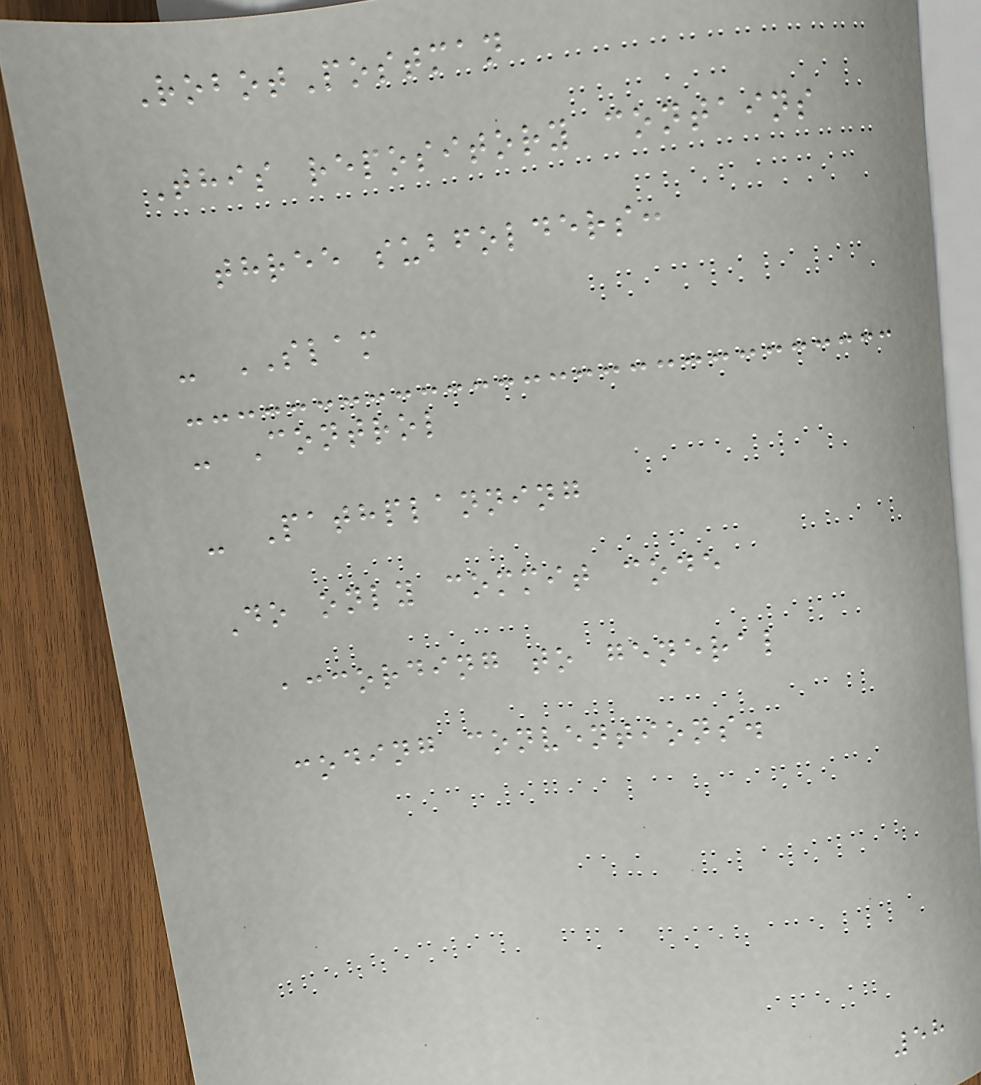RobotPostman
This repository contains
three subfolders:
- SLAM
- Control
- Pathplanning
Do only commit code
according to general
coding conventions.
58
